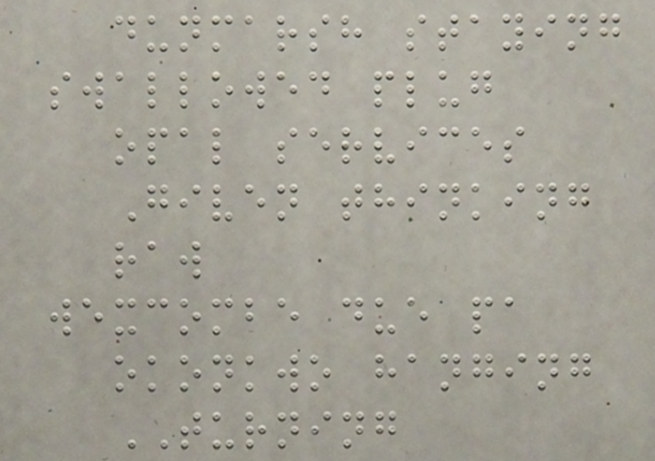dunmarsh staying
swallowed plug
opal services
Given thinking
raw
wexcombe due pa
okonkwo hanging
TURNING
